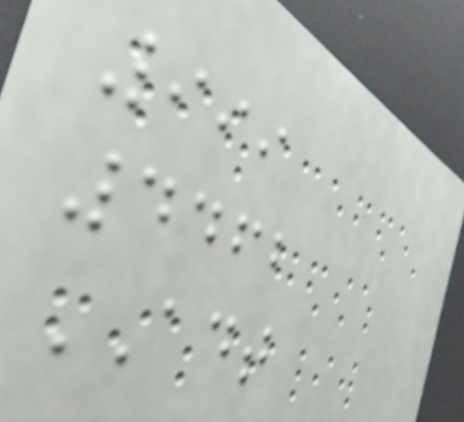999
4462
ADT
